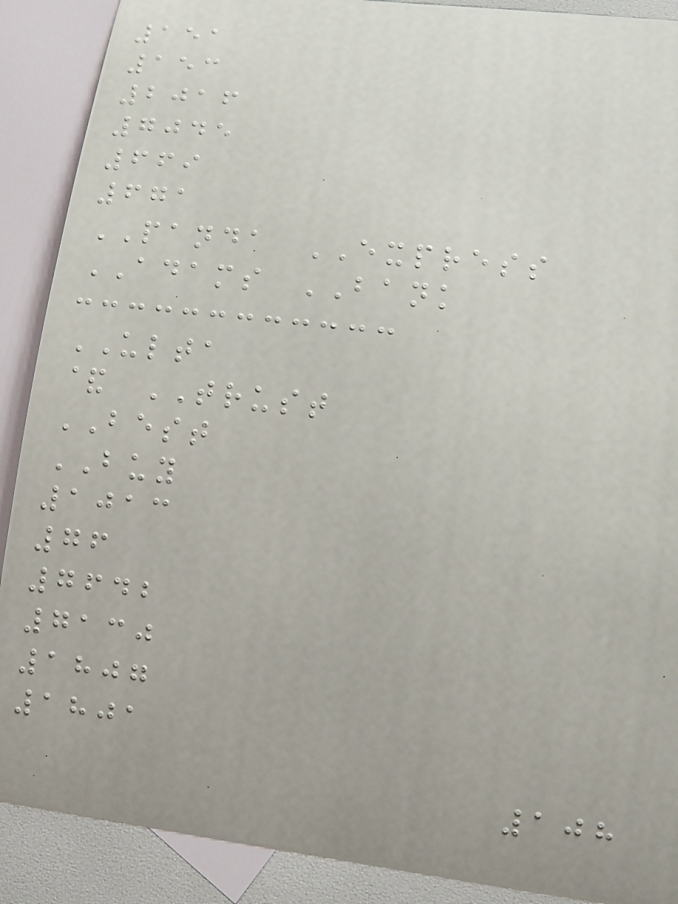151
153
2016
7045
669
671
PANDA EXPRESS
ADAMS BANK
ULTA
& TRUST
BEST
BUY
1013
76
7642
7130
1807
1801
108
